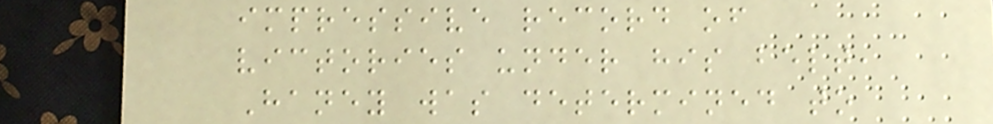impressive record of
victories under his belt,
Haney was determined to
